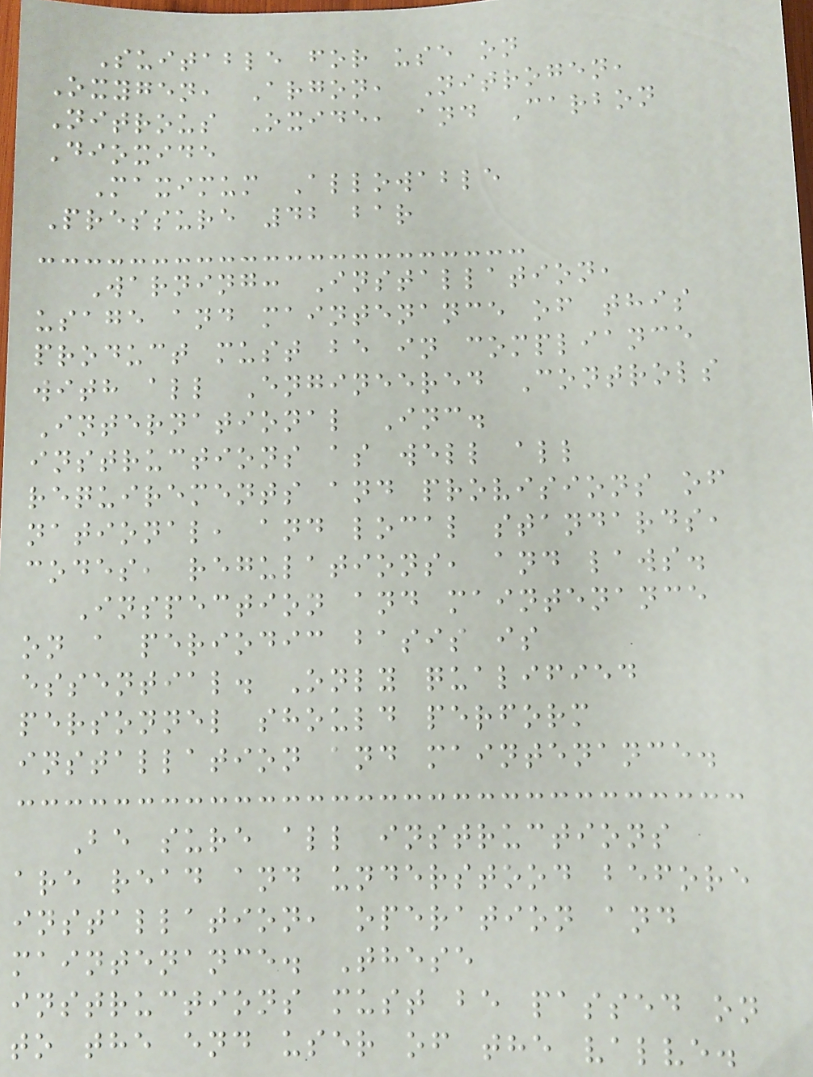Suitable for use on
Oxygen, Argon, Nitrogen,
Nitrous Oxide, and Carbon
Dioxide
Maximum Allowable
Pressure 42 bar
Warning: Installation,
usage and maintenance of this
product must be in compliance
with all Engineered Controls
International Inc.
instructions as well all
requirements and provisions of
national, and local standards,
codes, regulations, and laws.
Inspection and maintenance
on a periodic basis is
essential. Only qualified
personnel should perform
installation and maintenance.
Be sure all instructions
are read and understood before
installation, operation and
maintenance. These
instructions must be passed on
to the end user of the valve.
